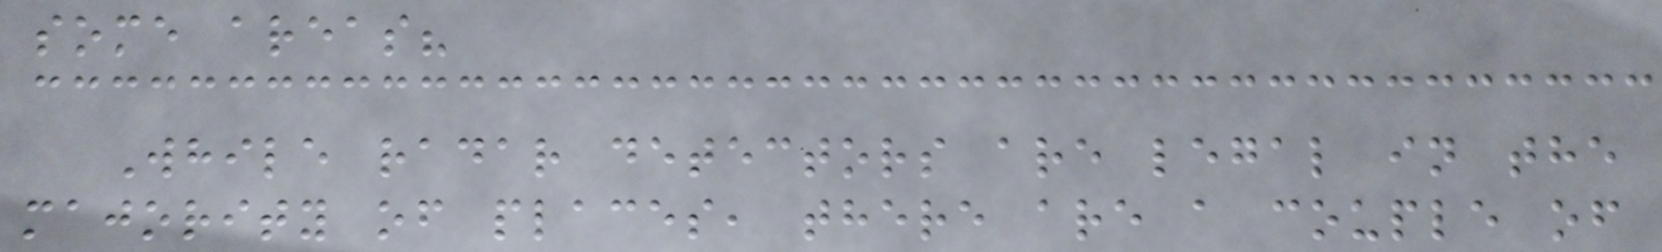some areas?
While radar detectors are legal in the
majority of places, there are a couple of
